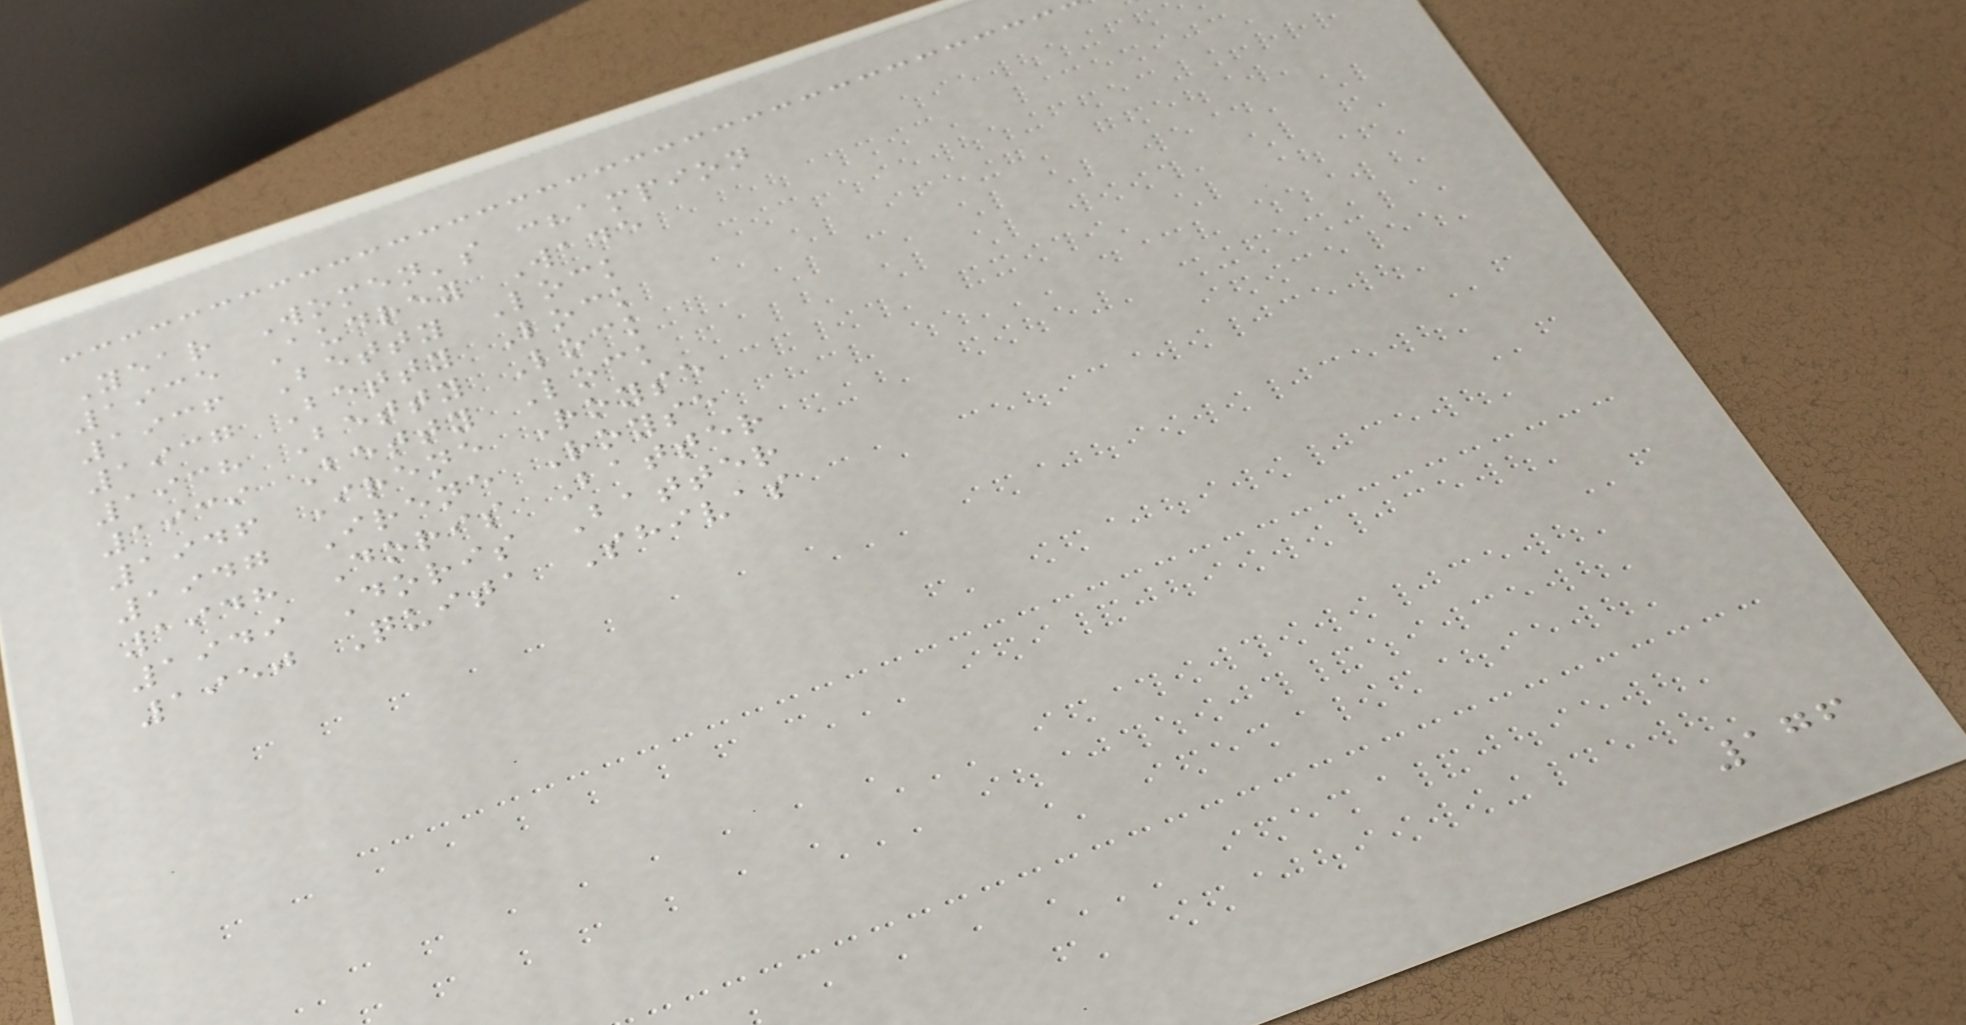Year Women's champion
1935 Audrey Wade
1936 Betty Lock
1937 Betty Lock
1938 Betty Lock
1939 Betty Lock
1946 Irene Royse
1947 Irene Royse
1948 Doris Batter
1949 Doris Batter
1950 Quita Shivas
176
